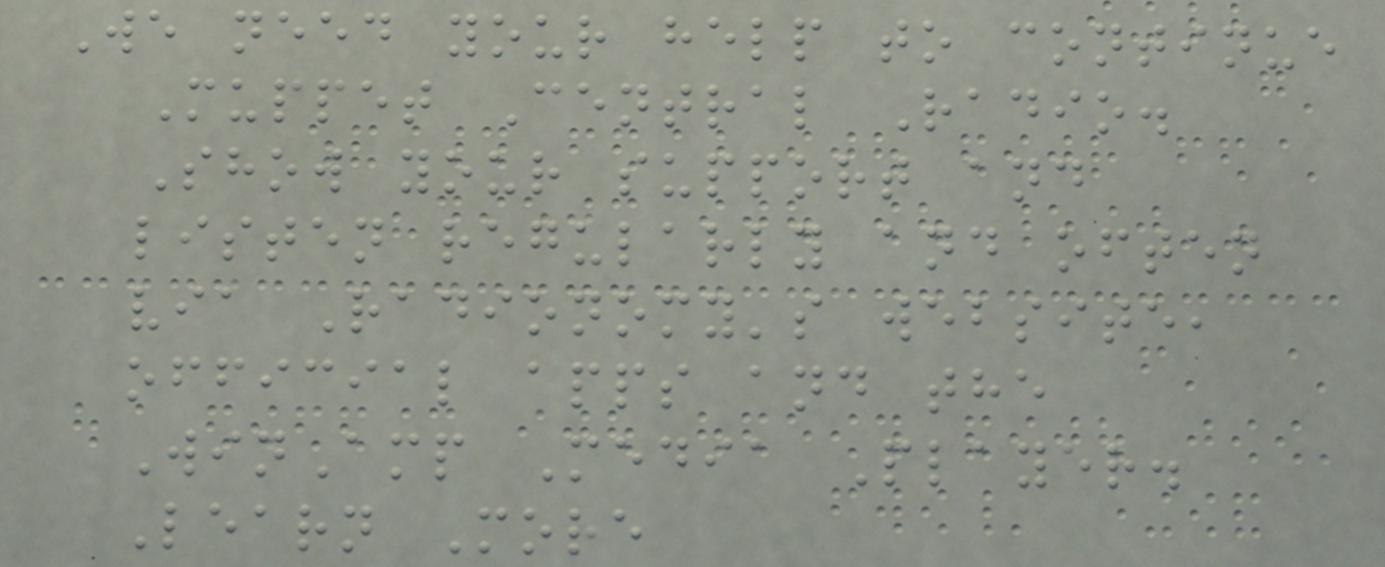We need your help to continue
Muppet Central Radio.
Show your support and
listen regularly and often
via Radionomy's website,
official apps and the
WinAmp Media Player.
Learn More
